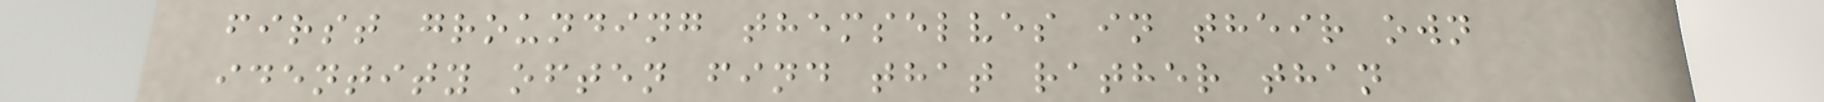first grounding themselves in their own
identity often find that rather than
